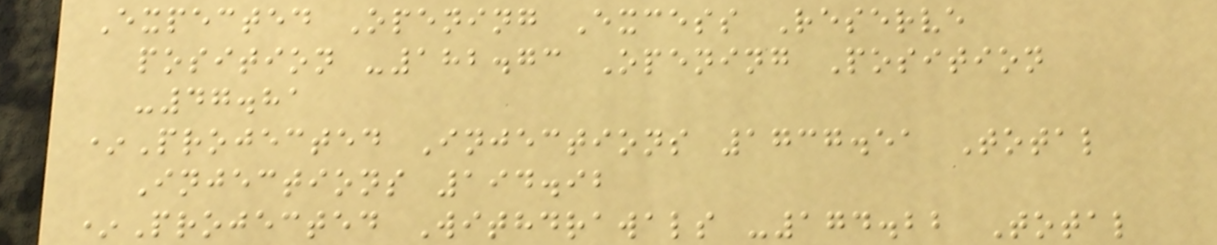Expected Opening Excess Reserve
position -182.73 Opening Position
-47.81
*Projected Injections 1737.51 Total
Injections 194.92
*Projected Withdrawals -174.22 Total
